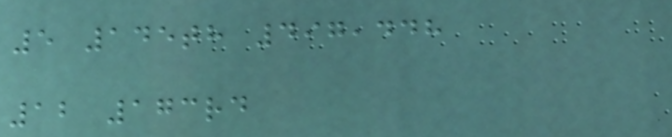5 145th 497,448
12 173rd
